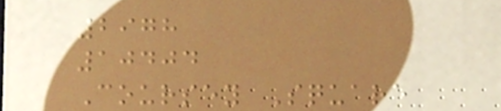2978
10404
Coursey Square
